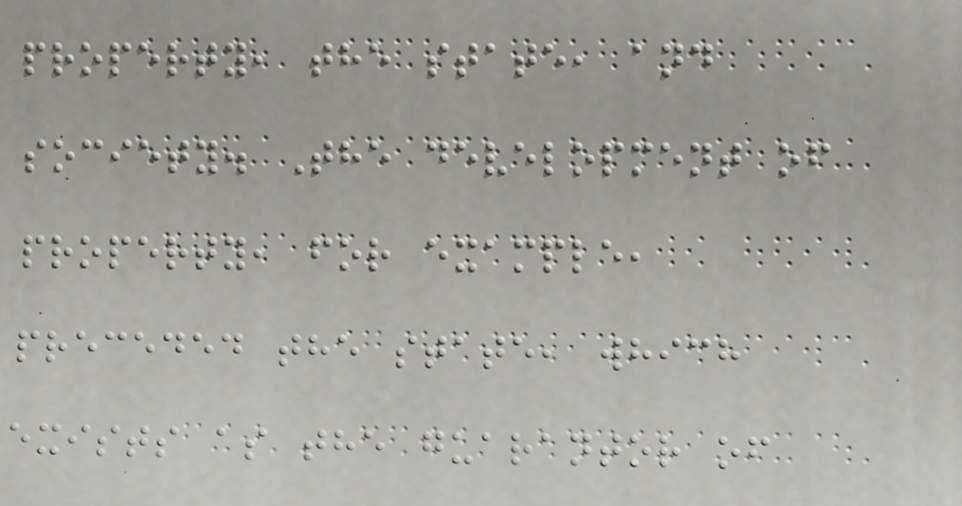property, the state, and
society. The development of
property, for example,
preceded the state, which
exists as the guarantor of
